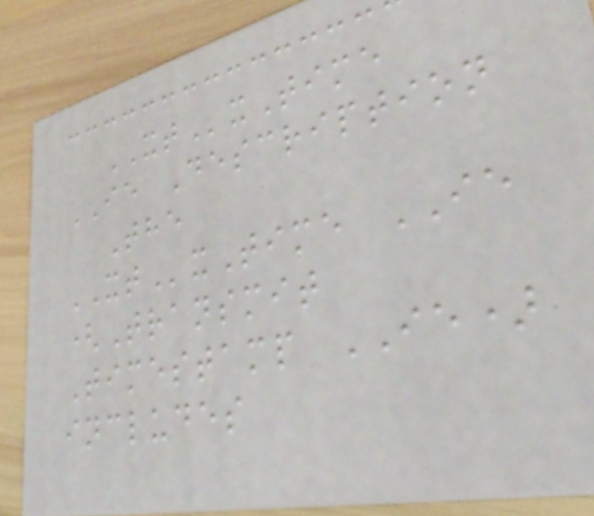XTxTime
IE Description
The
XTxTime IE
(Transmit
Timestamp IE)
includes
